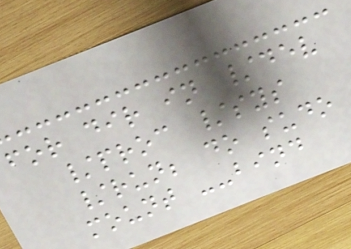for dir in /dev
/proc /sys
/run; do sudo
mount --bind
